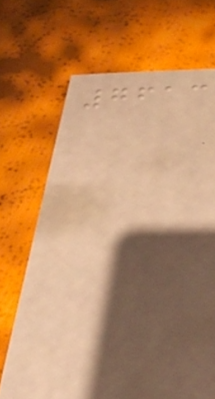7613
